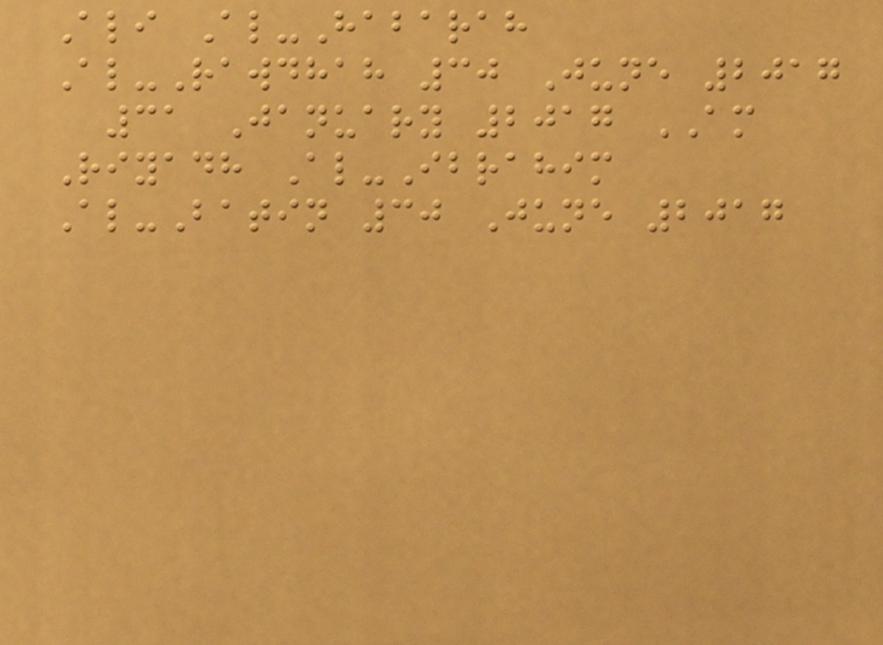Ali Al-Habarah
Al-Rawdhah 30 June 2017
31 January 2017 AM
Riyadh Al-Ibrahim
Al-Batin 30 June 2017
